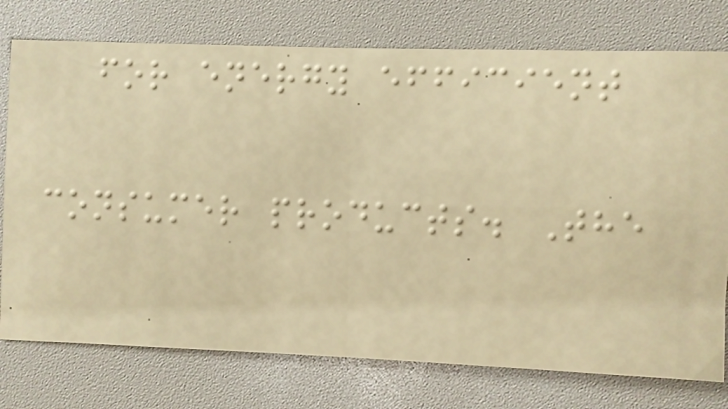for energy efficient
consumer products. The
